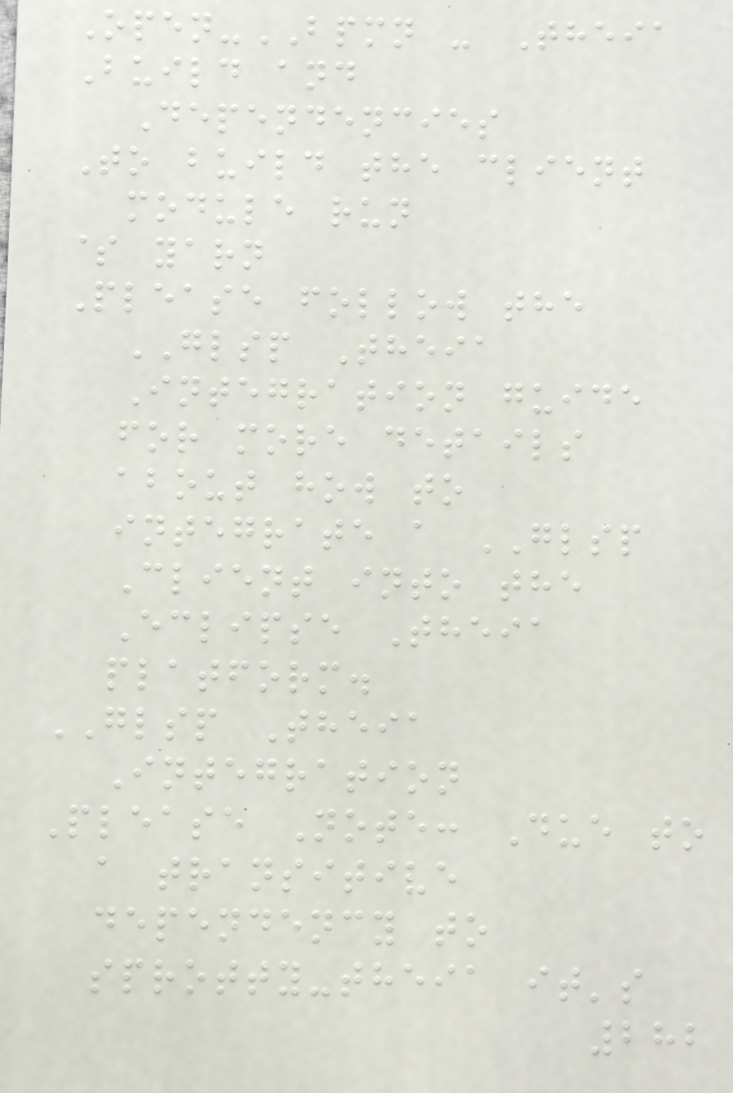Open-BPMN - Theia
Build and
Dependencies
To build the client
module run
$ yarn
Please follow the
GLSP Theia
Integration guide
for more details
about how to
integrate a GLSP
Client into the
Eclipse Theia
platform.
GLSP Theia
Integration
Please Note: Due to
a transitive
dependency to
sprotty-theia it's
282
